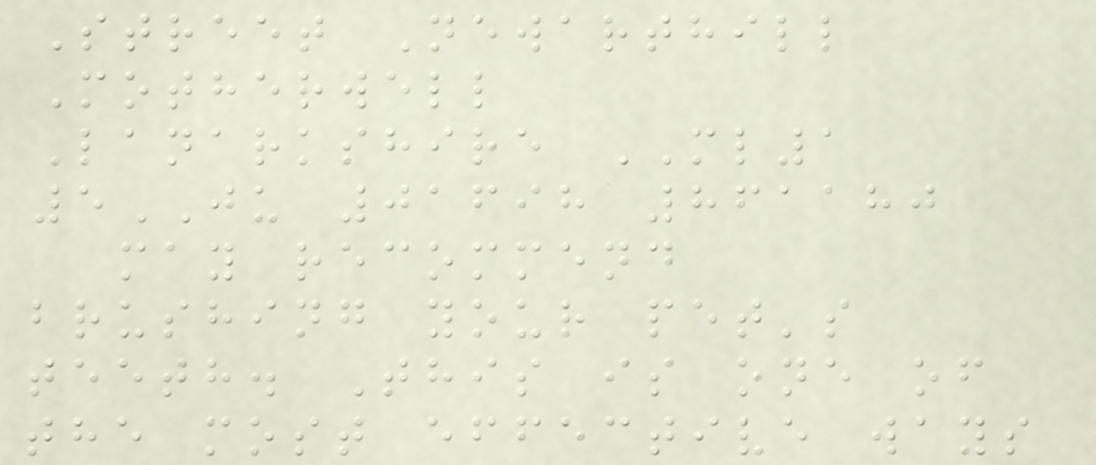Street Newarthill
Motherwell
Lanarkshire ML1
5JU 01698 861180
may recommend
brushing your pet's
teeth. This is one of
the most effective ways
